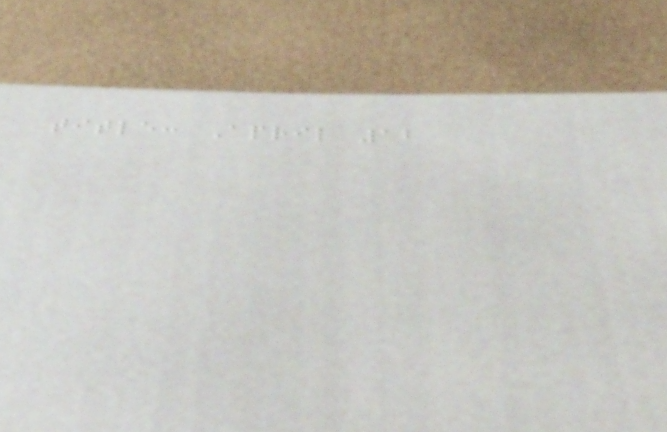title: April 12
